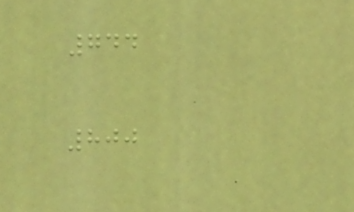744
800
